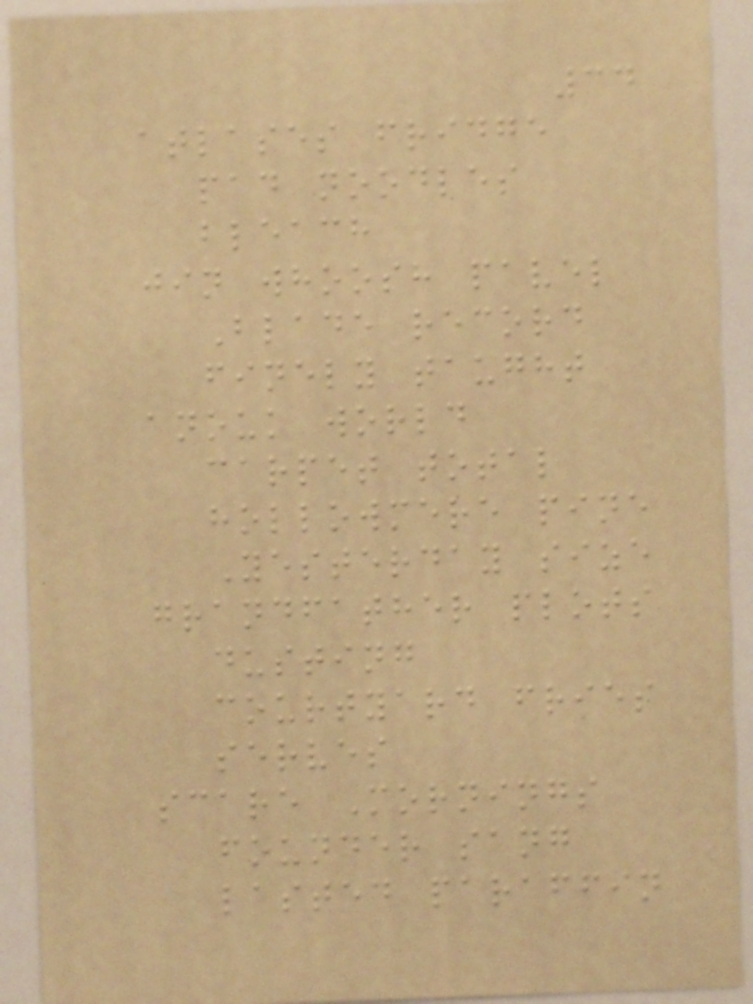34
atlases fridge
pad noodles
bleach
jin whoosh pavel
Blade record
finely taught
anouk world
carpet total
hollowmere pine
Yesterday size
grandfather plots
dusting
courtyard fries
serves
scare Mornings
founder sang
lasted paraffin
